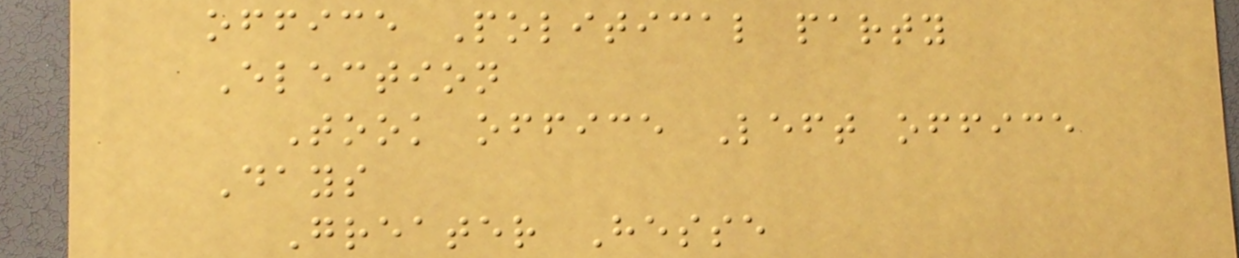office Political party
Election
Took office Left office
Days
Greater Hesse
